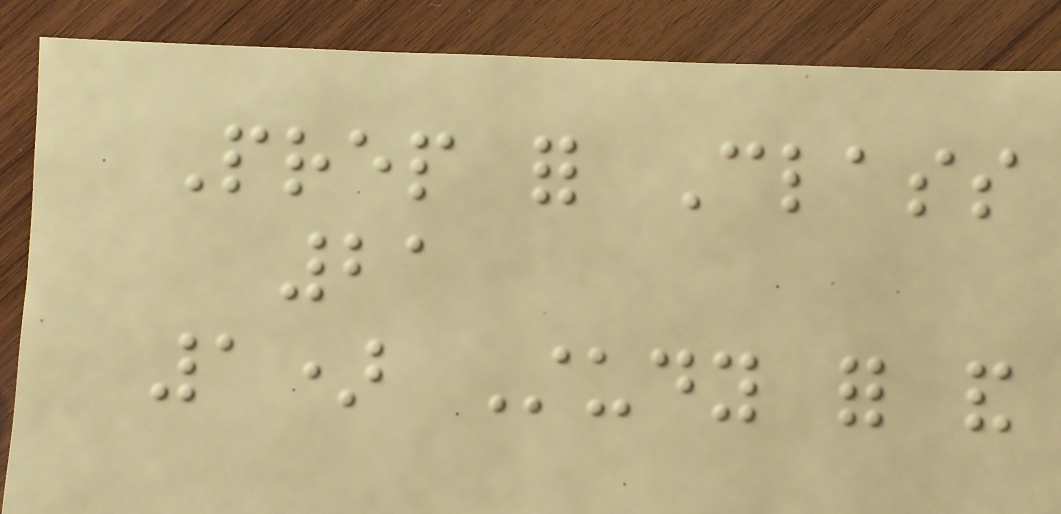Prep for Class
21
1) Study for and
